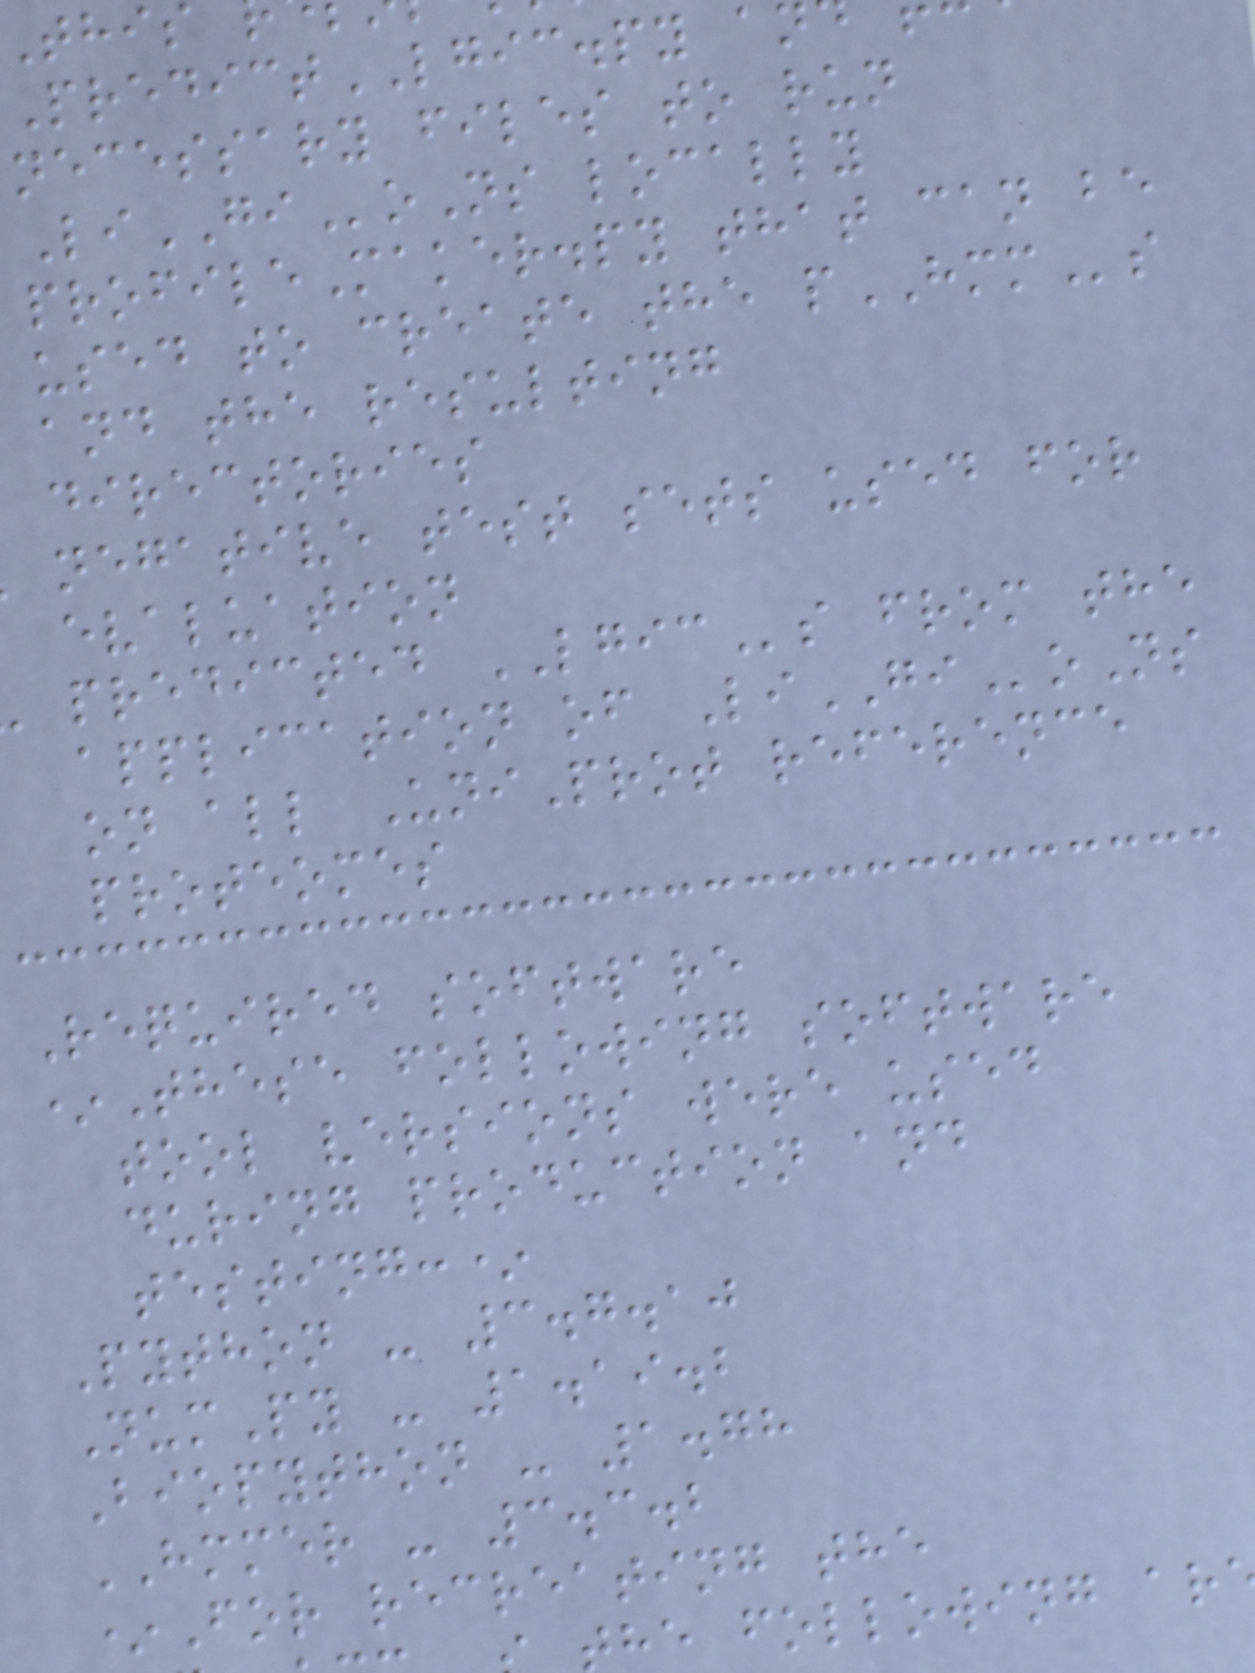PredictLGIC.py a
necessary files to run
LiGIoNs locally
profileMaker.py that can be
used to create the pHMMs
and the resulting
directories
negative test sets used for
evaluation
predicted LGICs from the
application of LiGIoNs
on all UniProt reference
proteomes
Required software
*These following software
tool versions were used
during production and
testing:*
Python - 3.7.10
NumPy - 1.19.2
Biopython - 1.78
HMMER - 3.3.2
*For recreating the
he following ar
